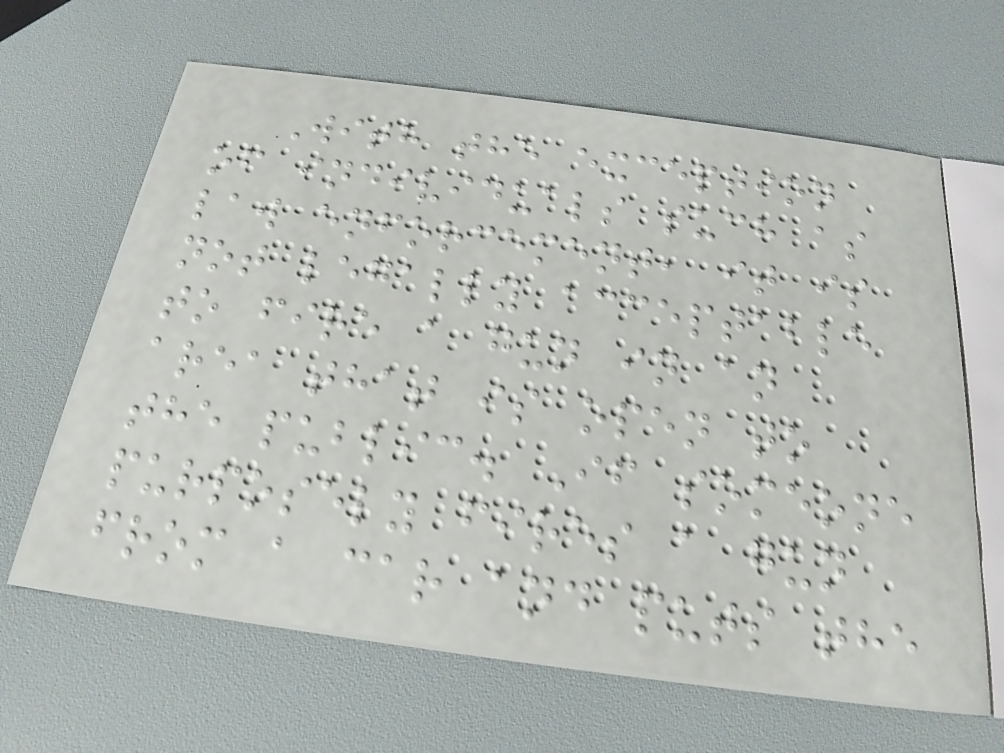With the exception
of individuals such as
law enforcement, it is
not legally acceptable
to fire a gun in an
area that is open to
the public. If someone
purposely fires a gun
from a car and puts the
